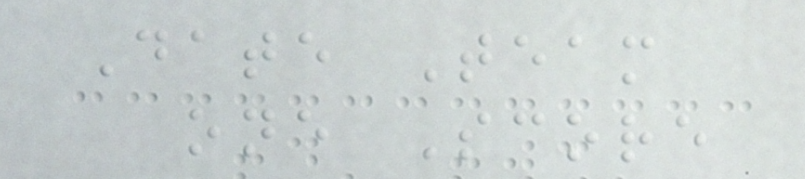Date Team
one Score
